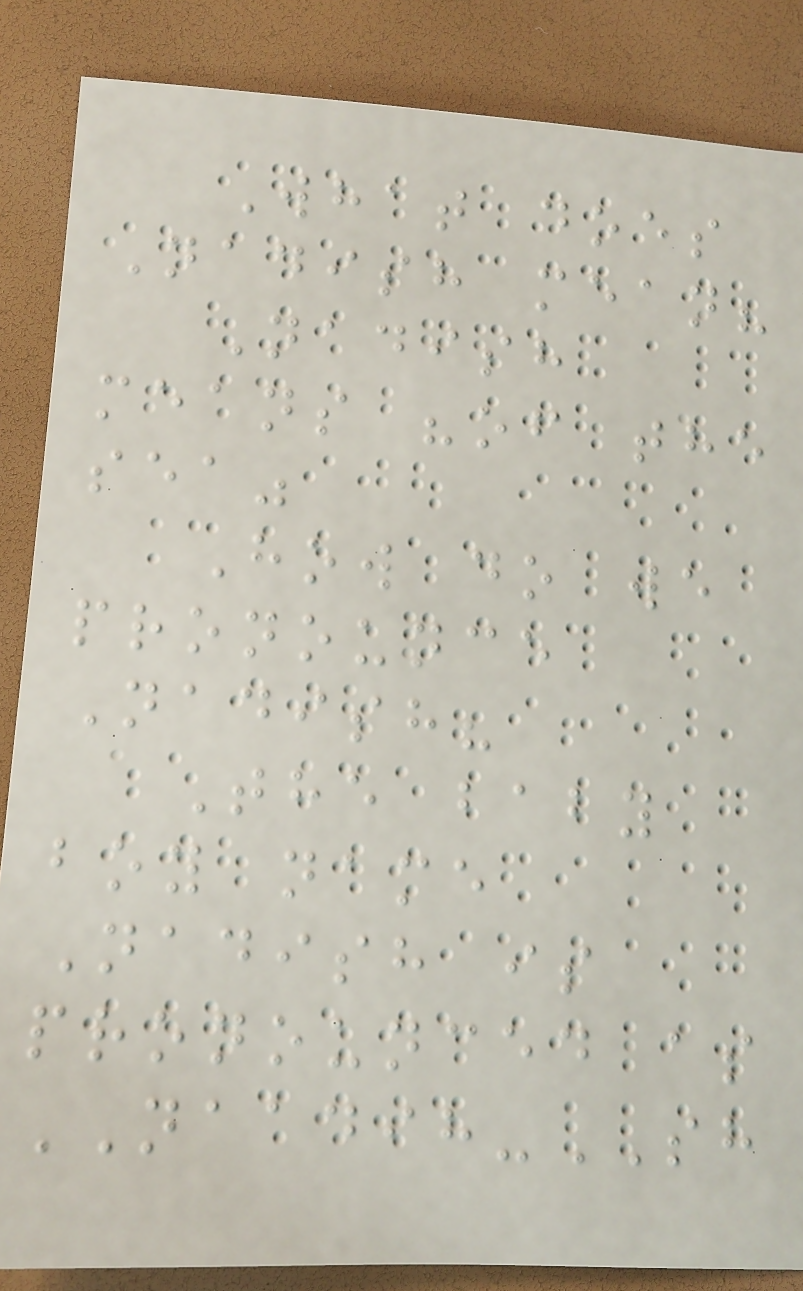What does
Nadish mean?
Nadish
means "of the
sea"
How do we
pronounce
Nadish?
The baby
boy name
Nadish is
pronounced as
NAADIH-SH
